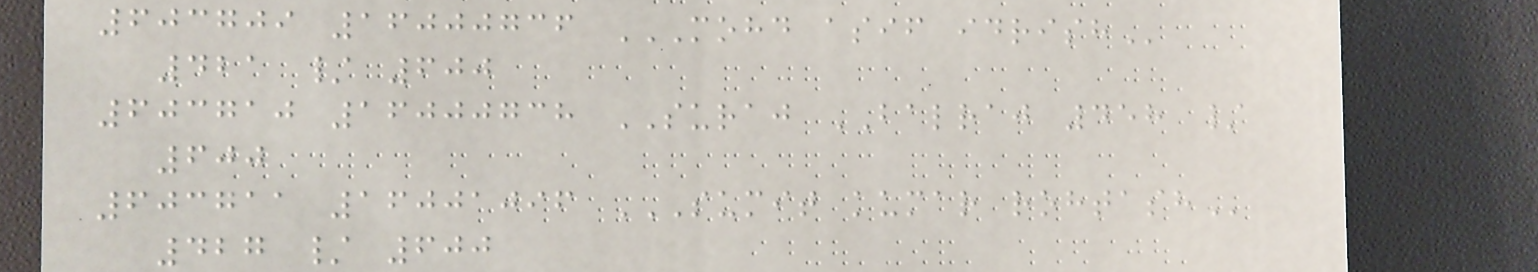603709 16000736 MOHD ASIF IDRISH
421 / 600
603710 16000738 SURAJ BALRAJ 458 /
600
603711 16001096 SUMIT KUMAR ROHTASH
427 / 600
